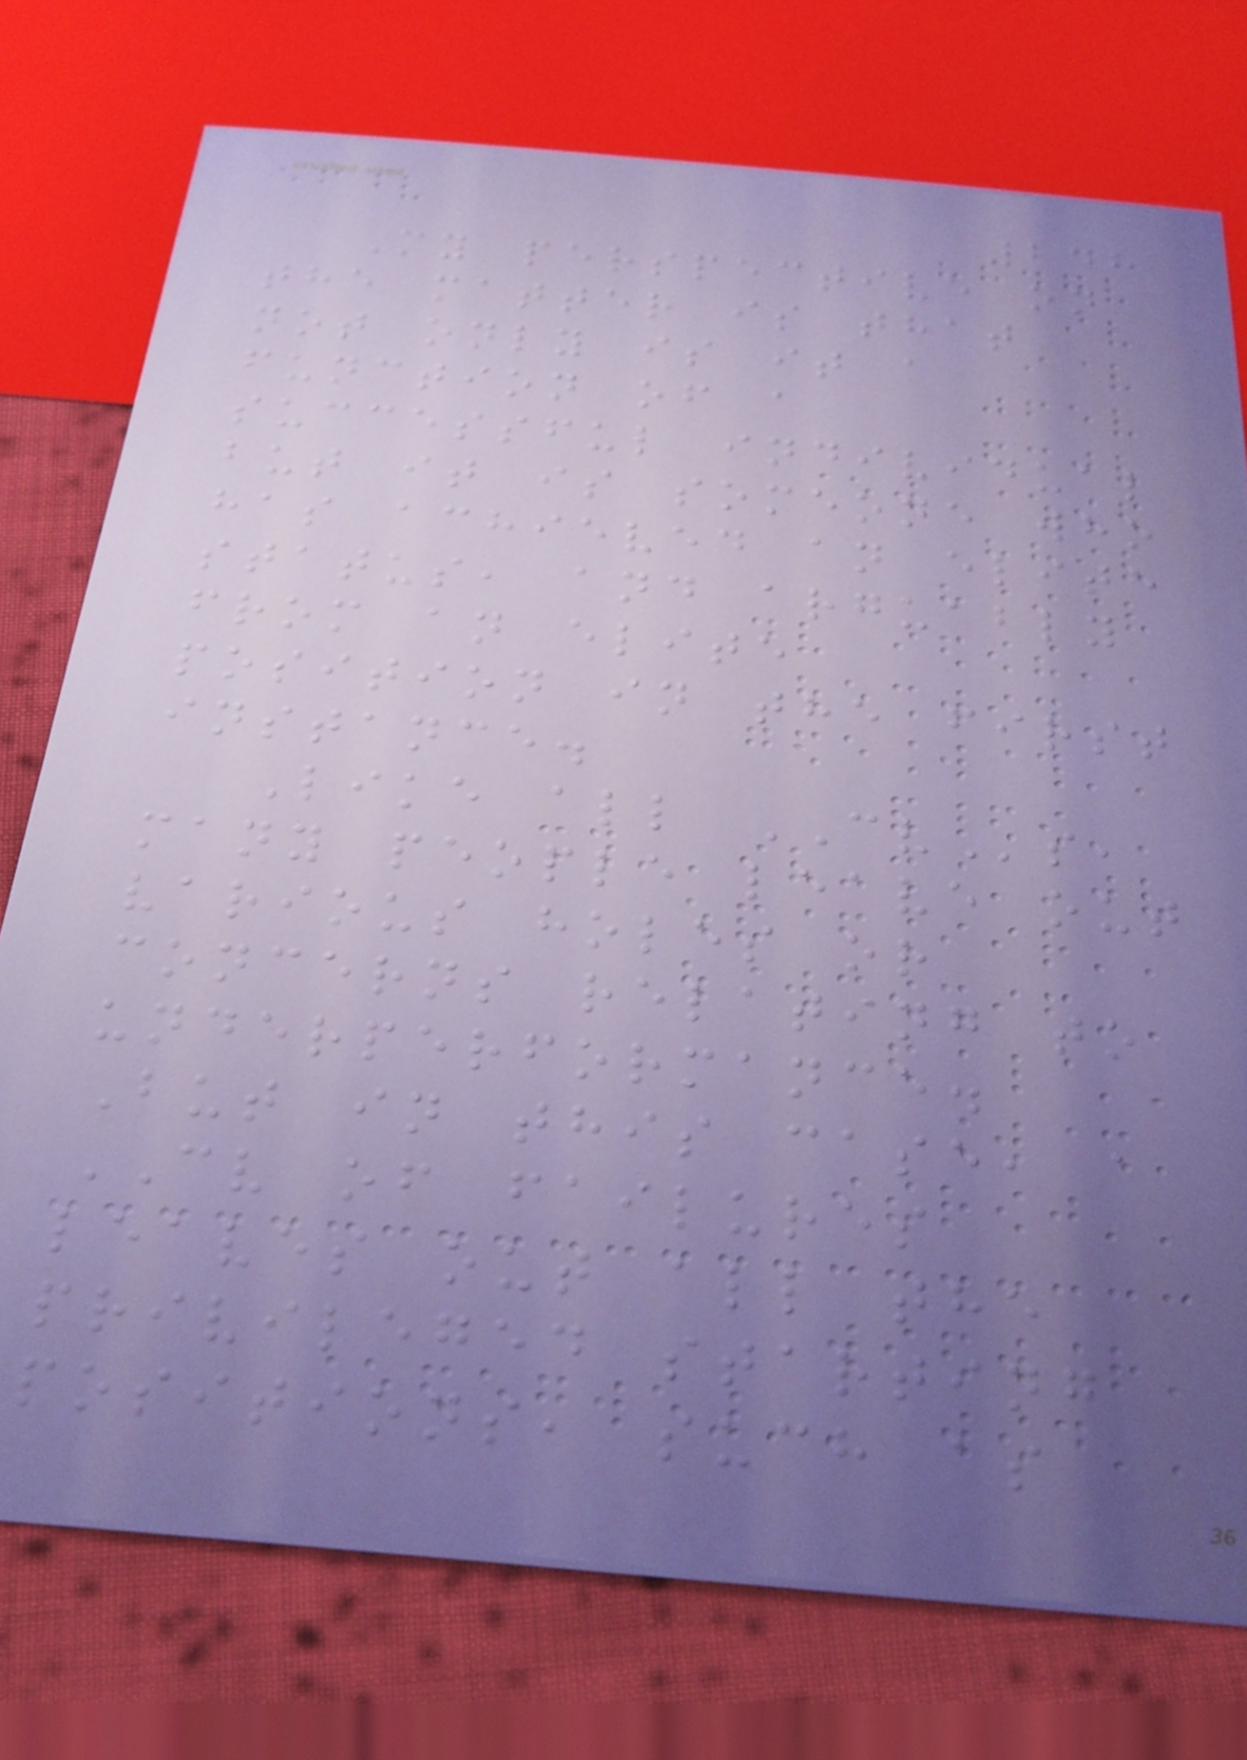248
My perspective on
the matter is that
not only is it a
function of a
successful individual
but it is someone who
has achieved an elite
status, and arguably
from an elite
position in the first
instance.
Like all CVs,
many people leave out
various holes or
concerns relating to
underperformance.
But in this case, a
CV of failures
leaves out all the
privileged starting
positions, such as
